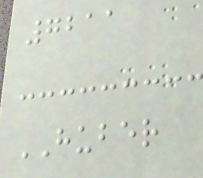7211
HUBER
